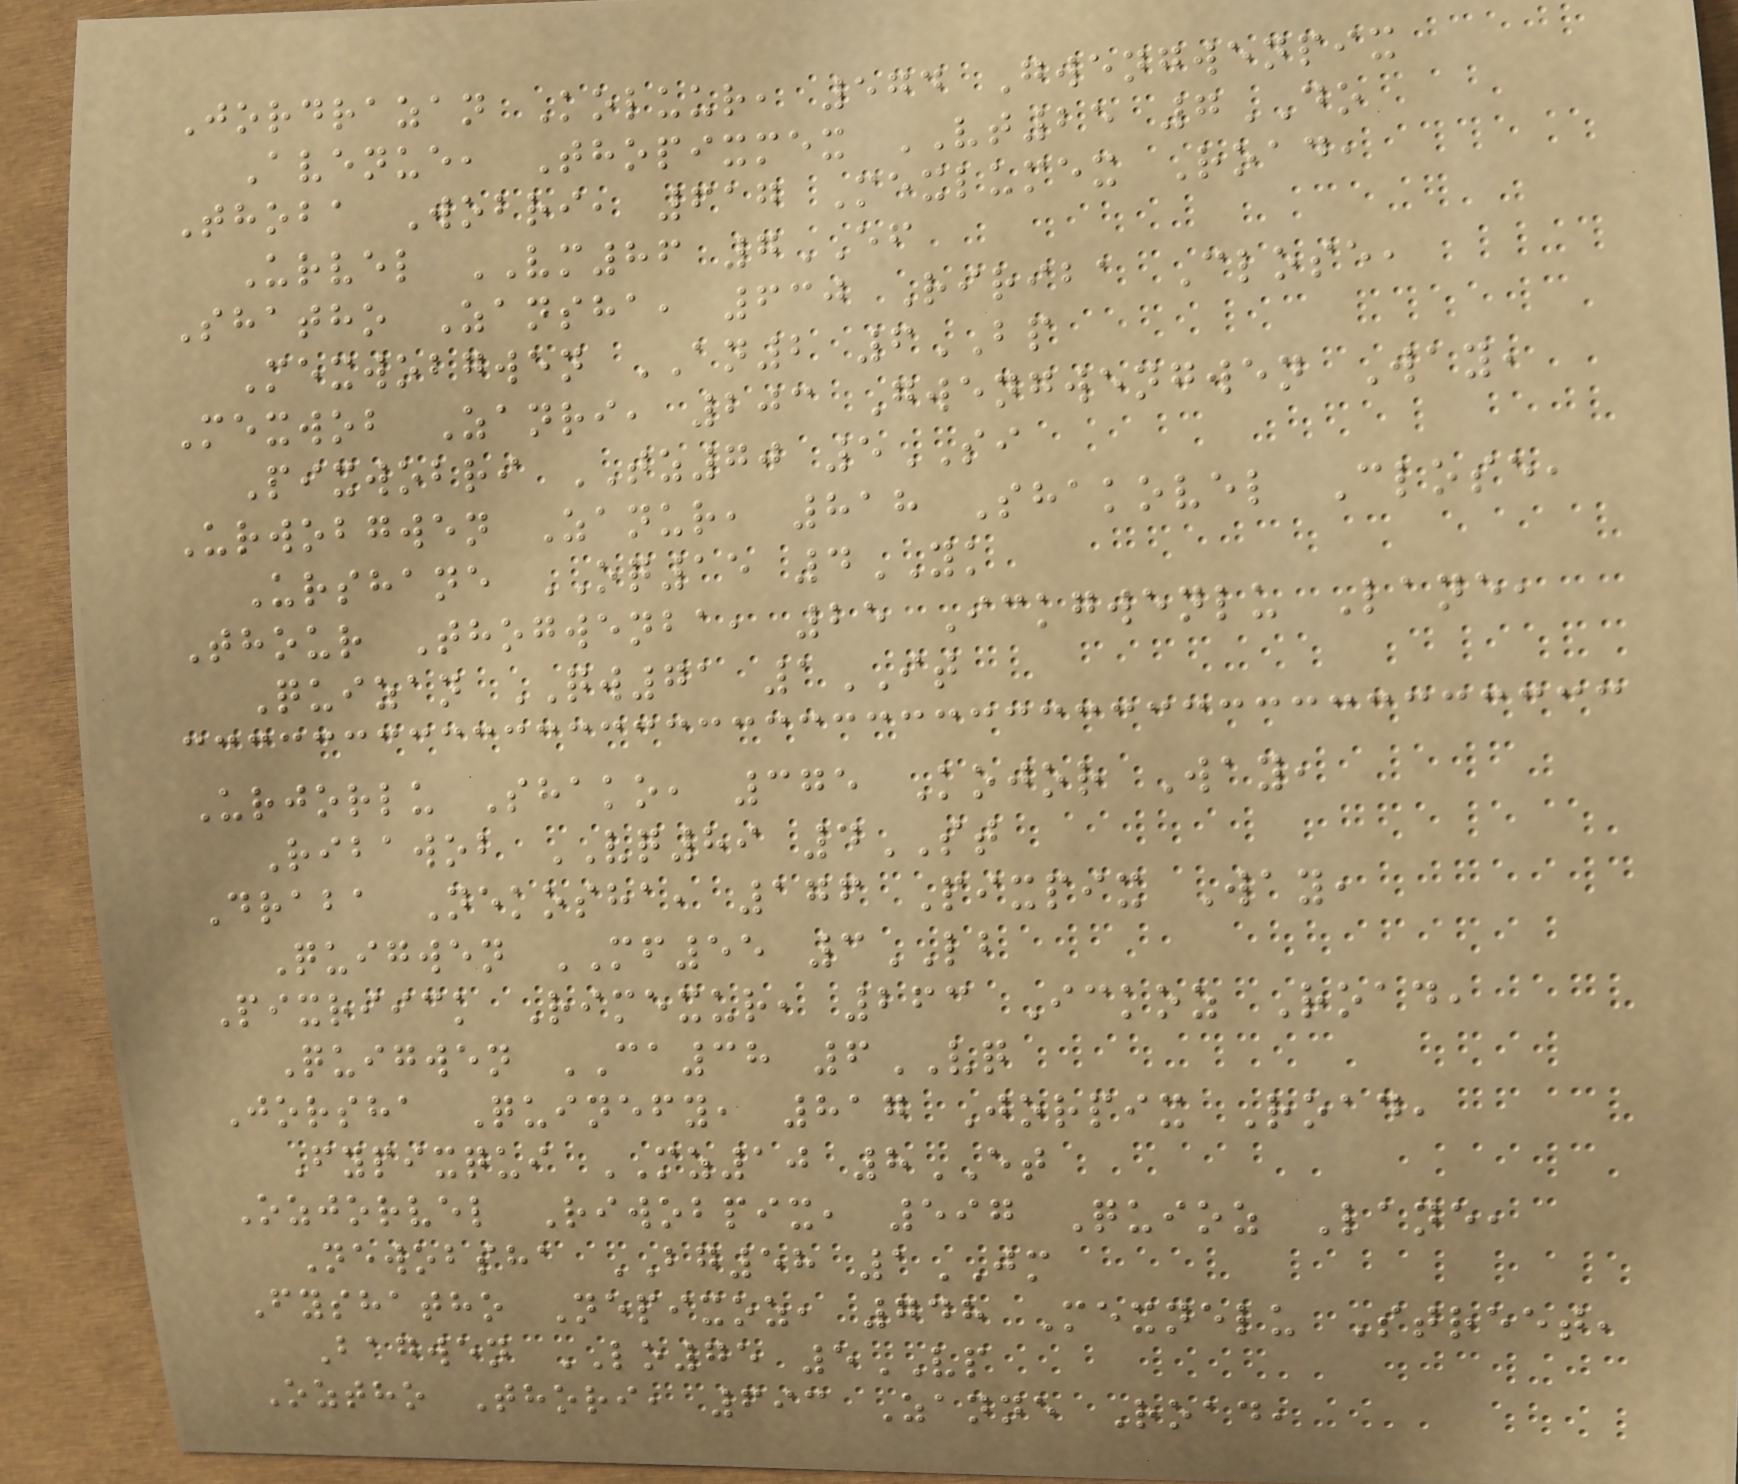Jordrazan Koluur, 574 Gwengwenpix
Avenue, Thopixmex VT25 7DO
Thoba Wobri, 617 Mexlumex Road,
Urvel VM86 7EF
Shatho Zansha, 630 Ririba Close,
Mexwobgwen AN2 6BP
Mexwob Zanri, 203 Gwengwengwen Way,
Pixwobri TZ70 5SI
Urwobgwen Zanur, 818 Shakovel Close,
Urshane OQ15 4YK
Thour Thogwenba, 25 Ickgwenlu Lane,
Quizan QW71 1IT
Urjorlu Shako, 375 Kojor Way,
Ribawob VQ89 4ST
Draba Nekosha, 176 Pixpix Way,
Quigwen MF55 3LB
Pixriick Rimexur, 263 Ickoz Road,
Quigwen CA38 6VQ
Jorsha Quinefy, 817 Jorpix Road,
Fypixqui MZ10 8ET
Ozjorvel Riwobpix, 597 Quioz Lane,
Newobsha BG58 1JM
Fyshatho Nepixoz, 748 Mexnelu Street,
Bagwen LO75 5VP
Oztho Thori, 693 Zanne Road,
